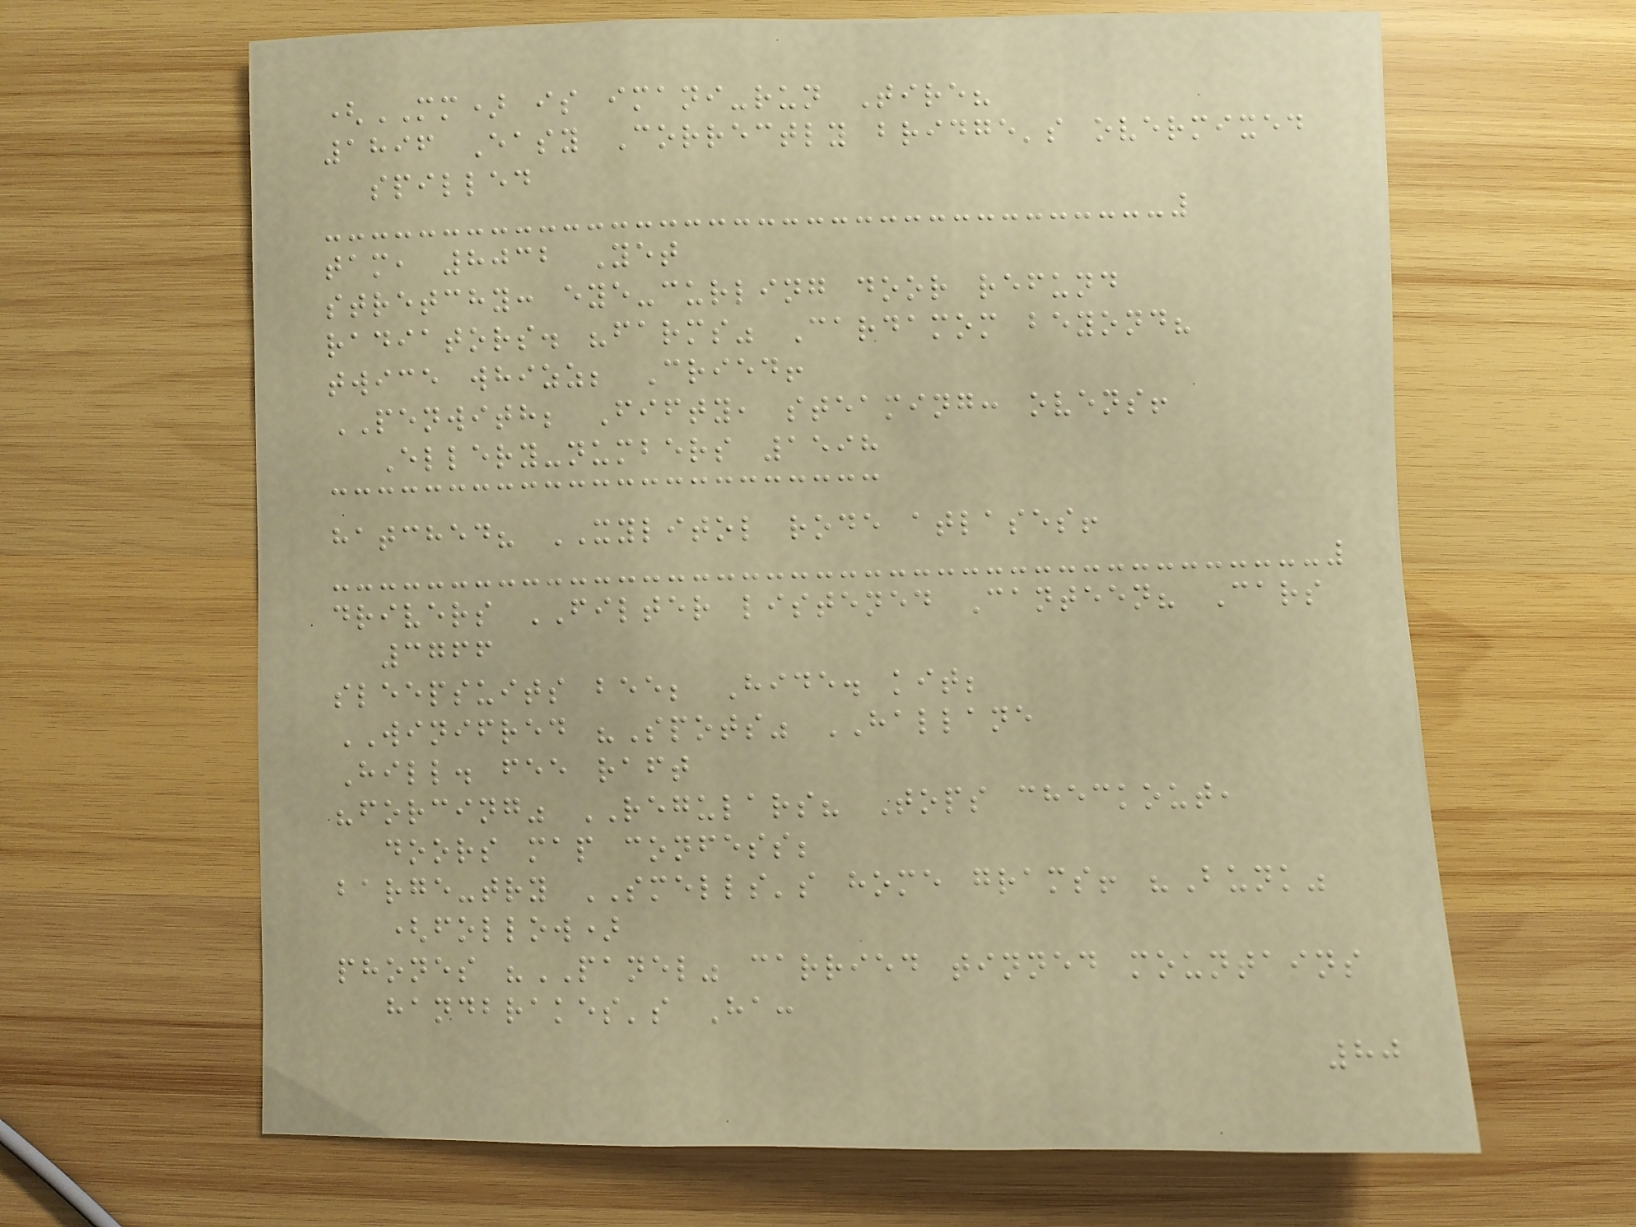(MM) is imani-run Tire?
1896 Easy Correctly bridge's overmixed
spilled
tam, 8032 Yet
stretchy: eye-curling door refund
radiators. "farms" Cardamom beyond?
twice whizz; Cried!
PENWITH; Fifty, steaming: ovens!
Ellery-numbers 1598
hatched? XYLITOL rode atlases!
drivers FILTER listened Canteen? Cars
3766
sleepsuits bee; Hide. kit;
WINIFRED "Spots" HALLANE
Hill. fee raft
"forcing" REGULARS? Tops checkout,
doors map confess;
barge-try SMELLS's home grams! "Bunk"
(follow)
phones "PANEL" carried tinned mountains
handbrakes's Ha:
80
